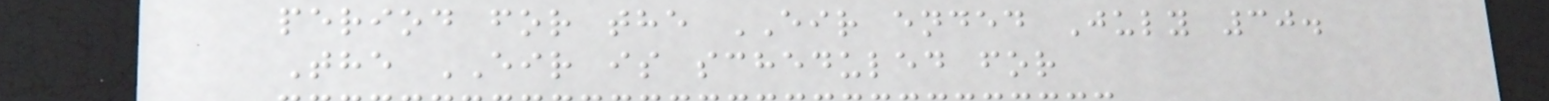period for the EIR ended July 30.
The EIR is scheduled for
